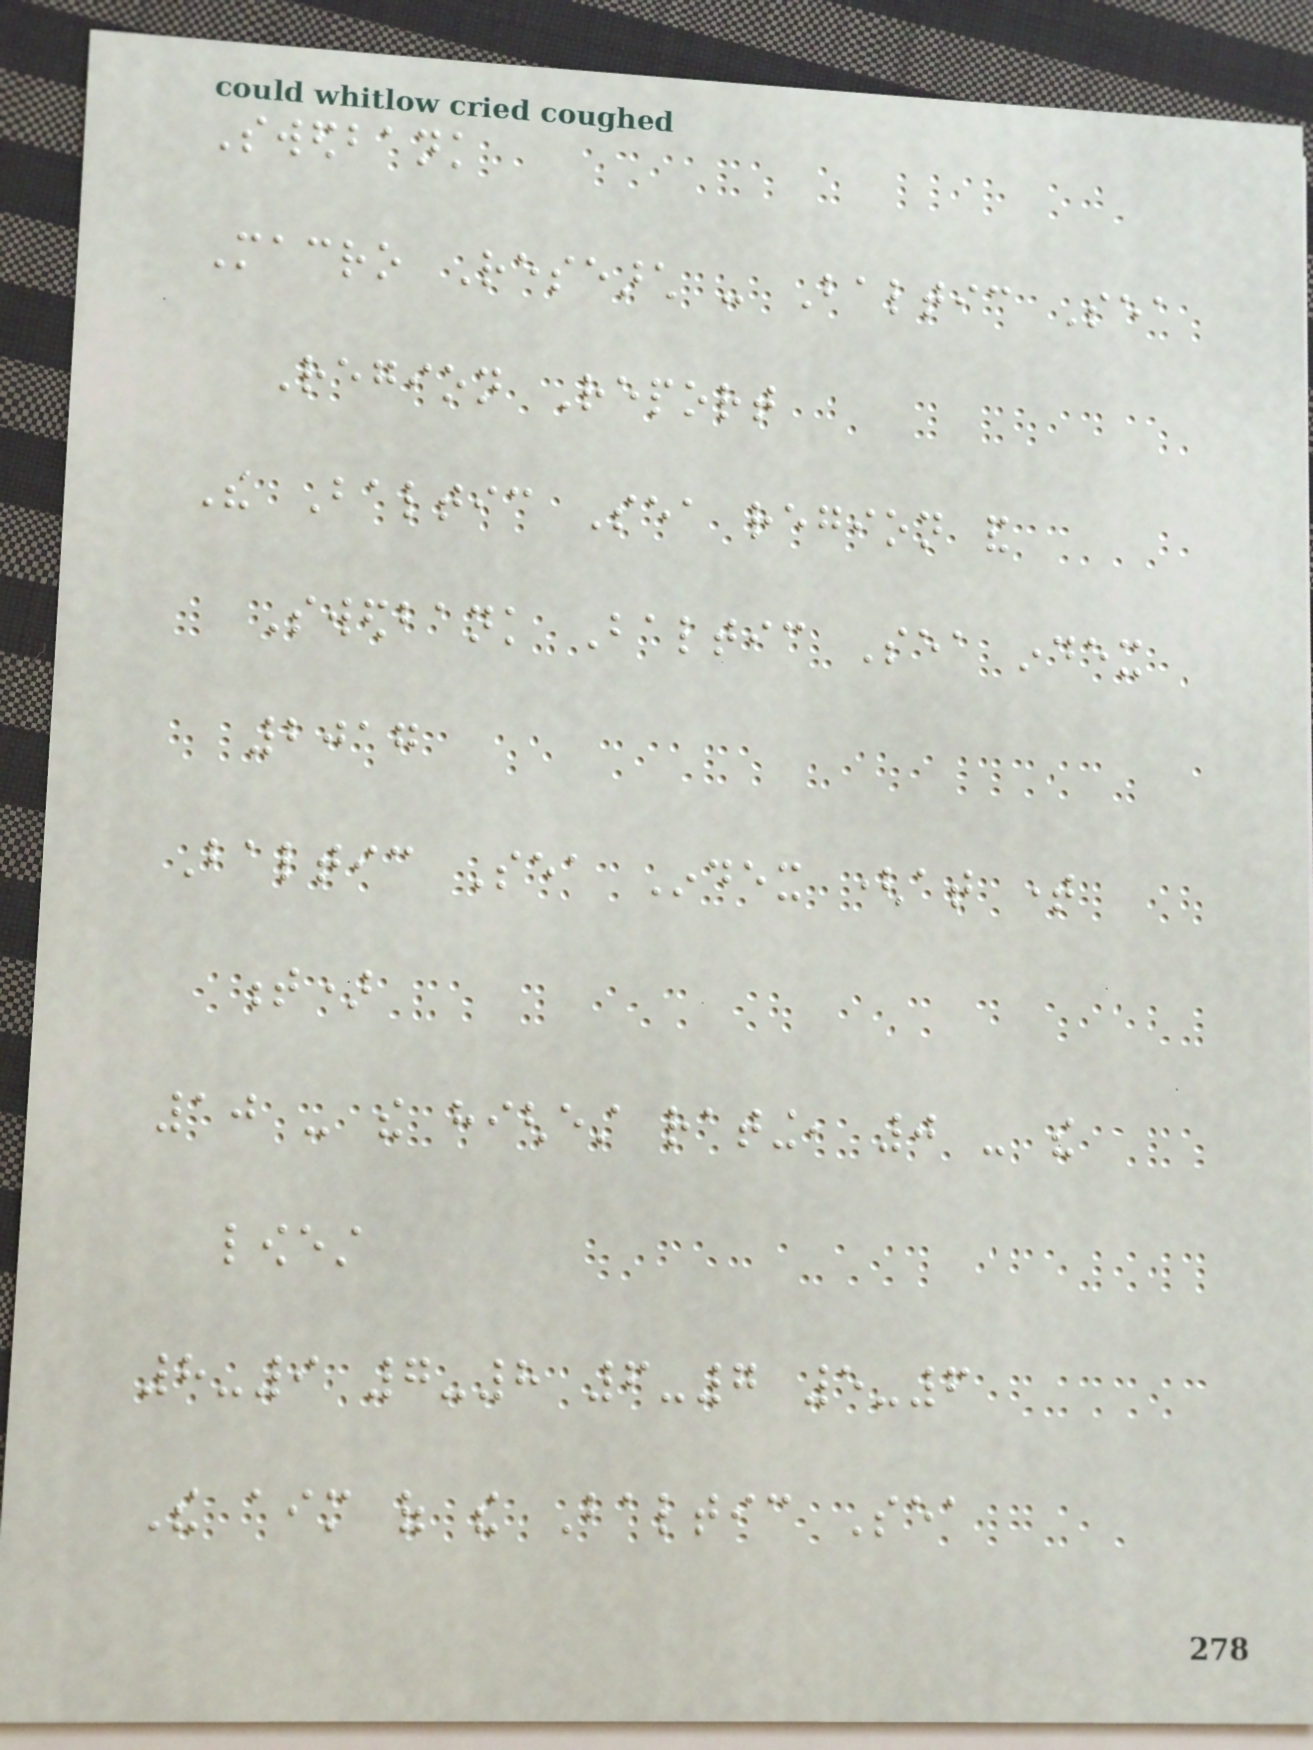Swedbank
Macro Research - Baltic Sea
Region Report
The Baltic Sea region and
Swedbank Baltic Sea index
2017
Baltic Sea Index (at time
t)
10 - the highest rating, 0 - the
lowest
8-9 7-8 6-7 5-6
The aim of the Baltic Sea
